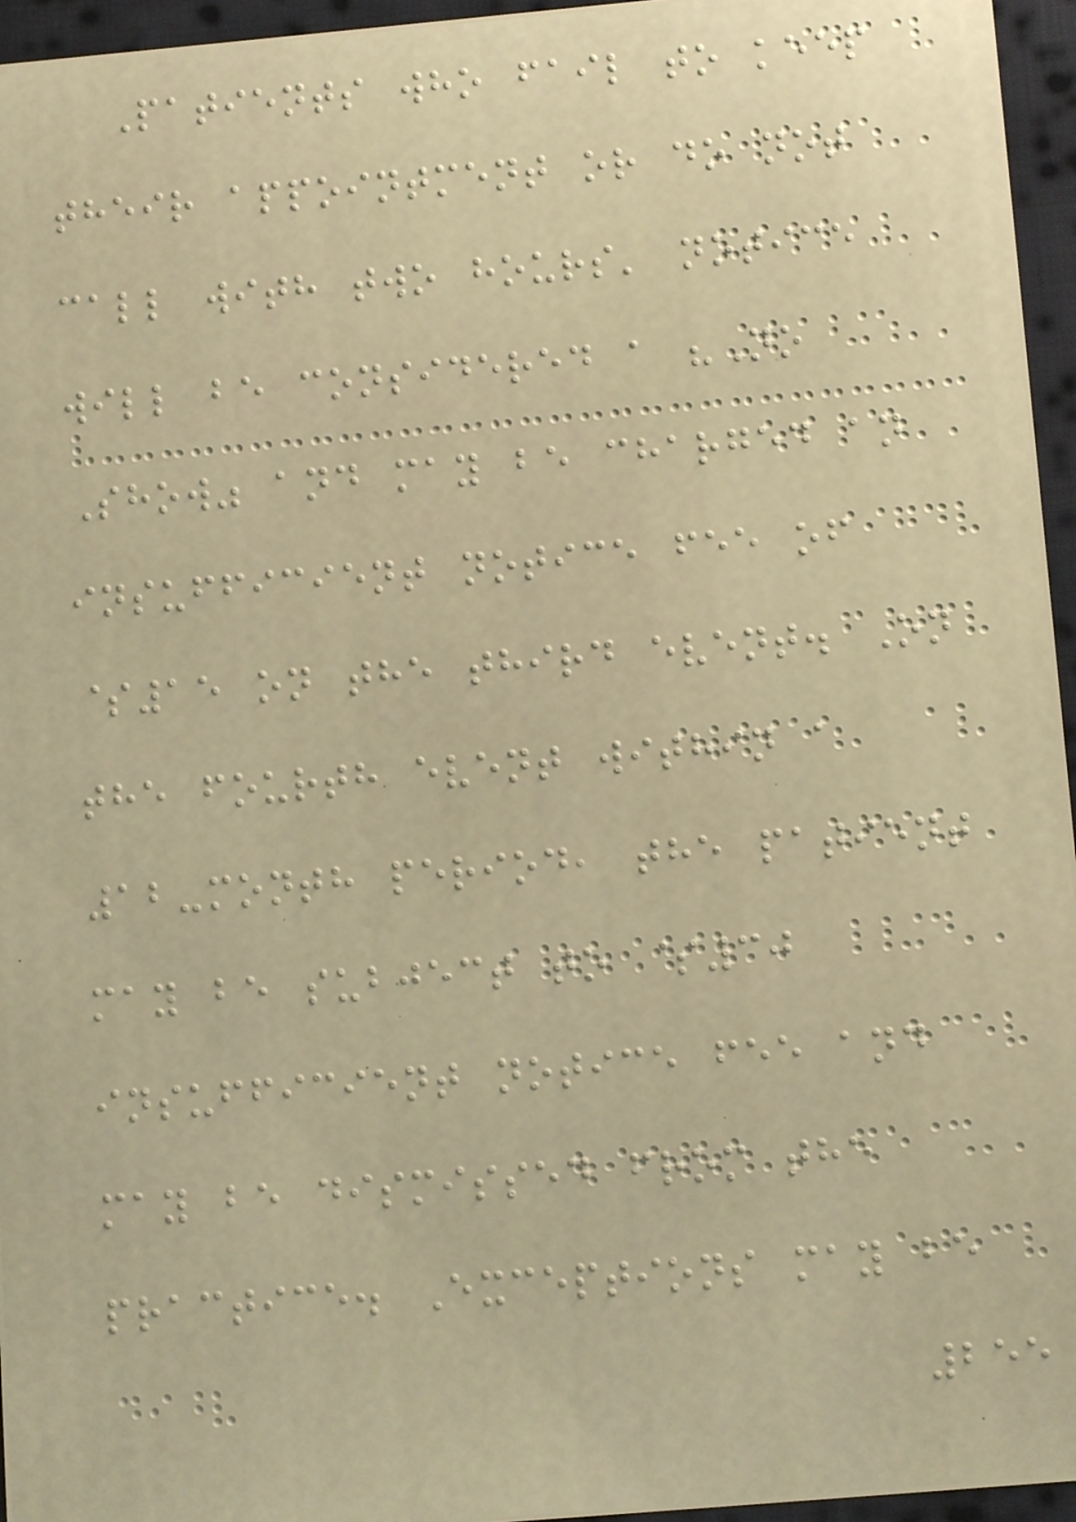Patients who fail to keep
their appointment or do not
call with two hours' notice
will be considered a "No
Show" and may be charged an
insufficient notice fee of
$15 on the third event. On
the fourth event within a
12-month period, the patient
may be subject to $30
insufficient notice fee and
may be dismissed from the
practice. Exceptions may be
255
